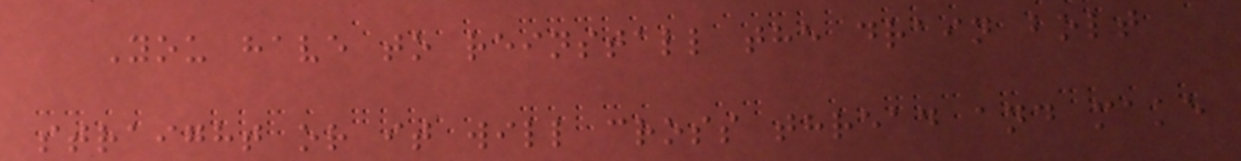You have to reinstall the drain bolt
straight or it will cross thread and make
